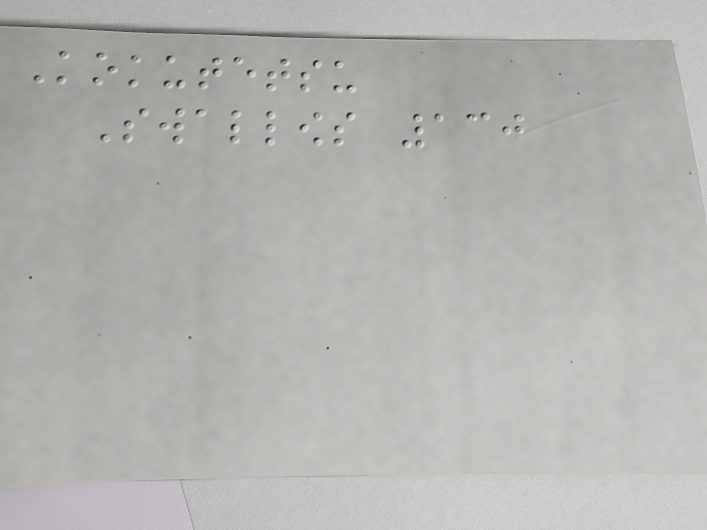Kokutetsu
Swallows 130
